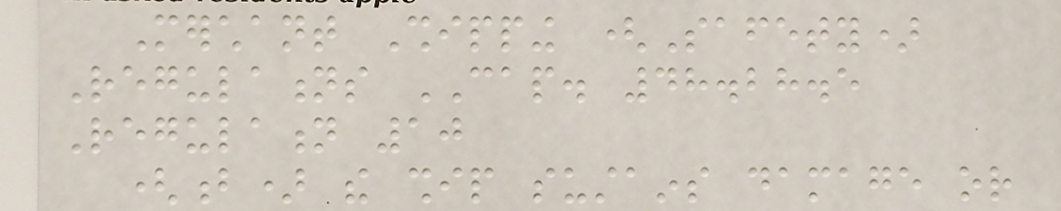Merchant Shipping (Safety)
Regulations CAP. 48.28.5
Regulation 10
(b) the ship sustains damage or
